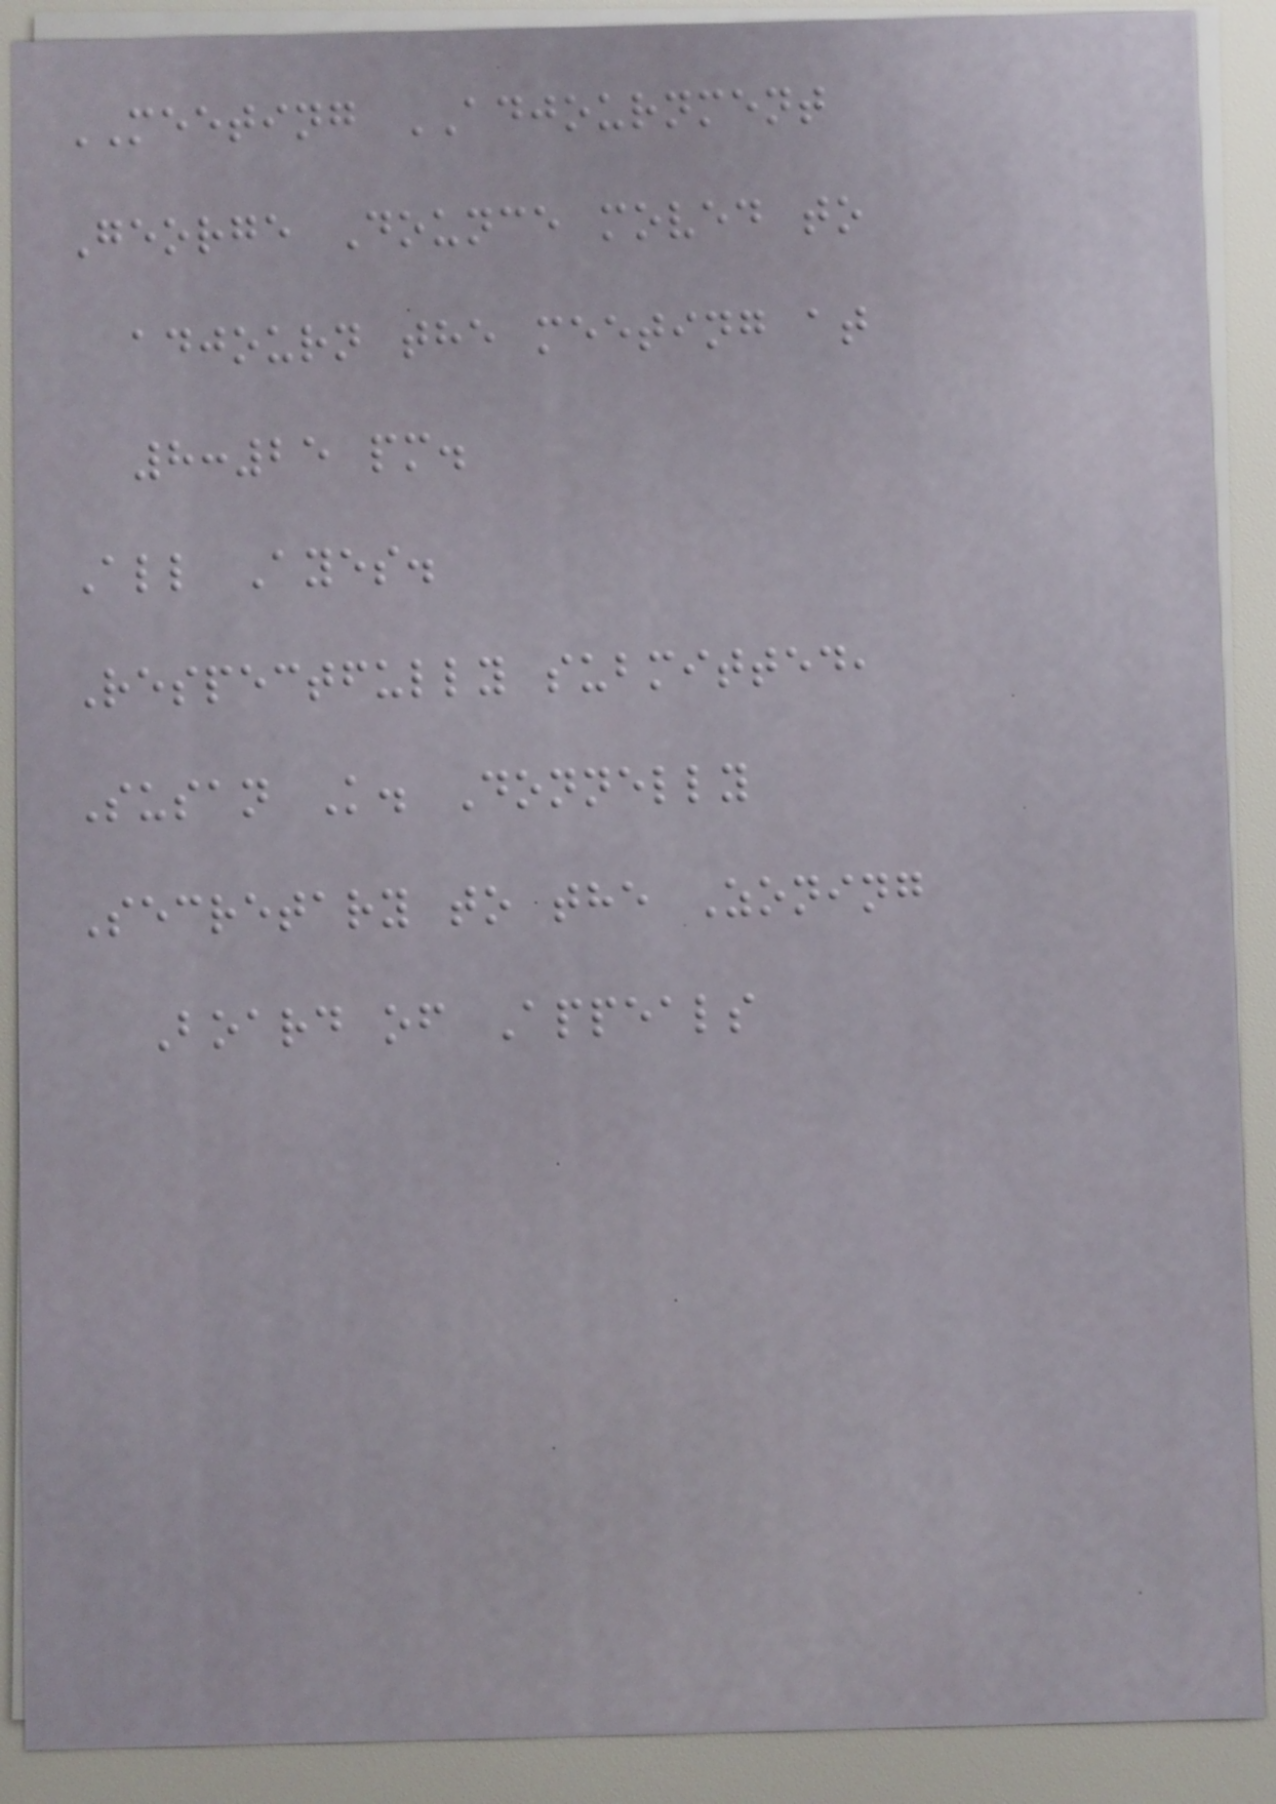MEETING ADJOURNMENT
George Dounce moved to
adjourn the meeting at
8:25 pm.
All Ayes.
Respectfully submitted,
Susan K. Donnelly
Secretary to the Zoning
Board of Appeals
